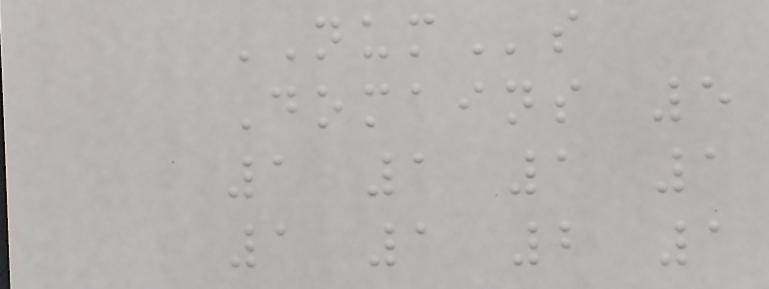NUMs
Domains 5
1 1 1 1
1 1 2 1
